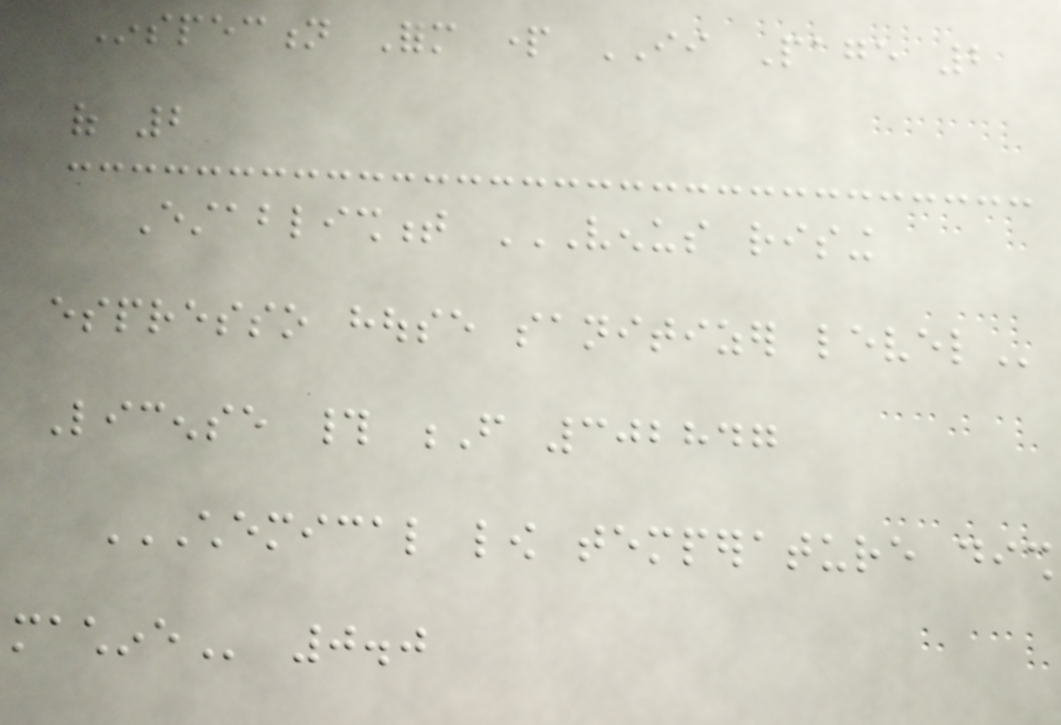Inspection Form part II Page 2
of 2
Establishment VENUS RISING
ESPRESSO HOUSE SANITIZER LEVEL
License # F 302847
CHEMICAL LOW TEMPERATURE DISH
MACHINE 0.0
